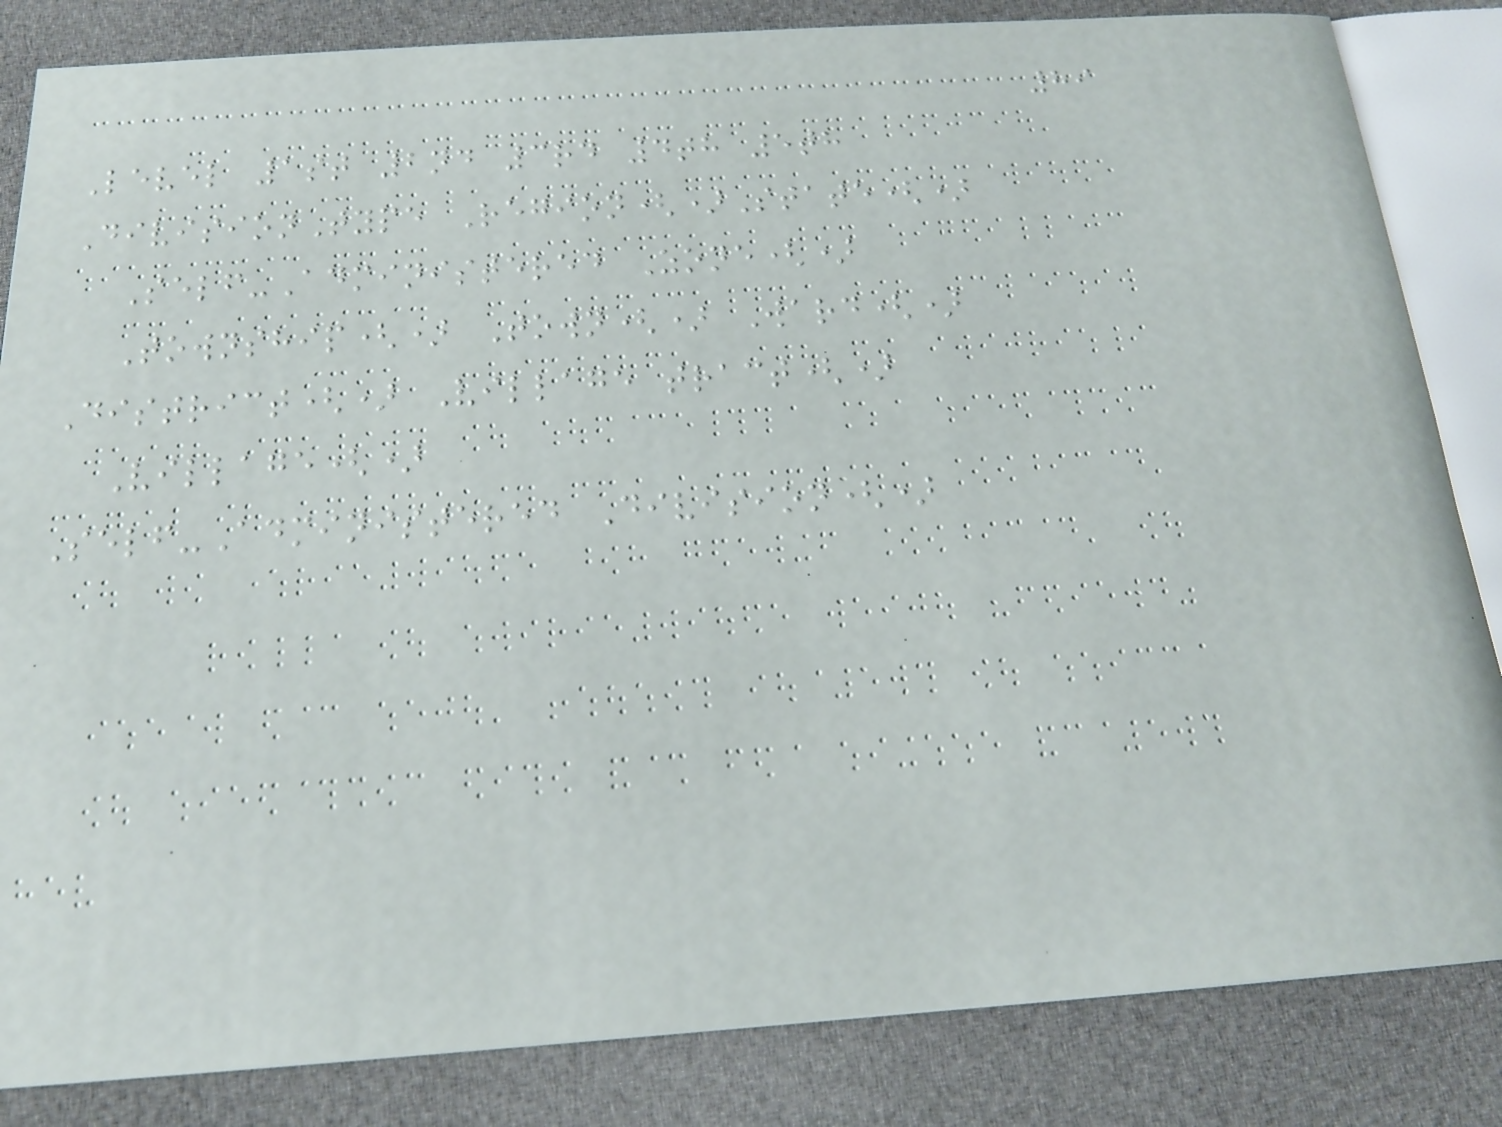89
Level 1st 2nd 3rd 4th 5th
DivisionType Region()State()
Self-Administered Zone()
Township() Town() Ward()
District() Village tract()
Village()
Self-Administered Division()
